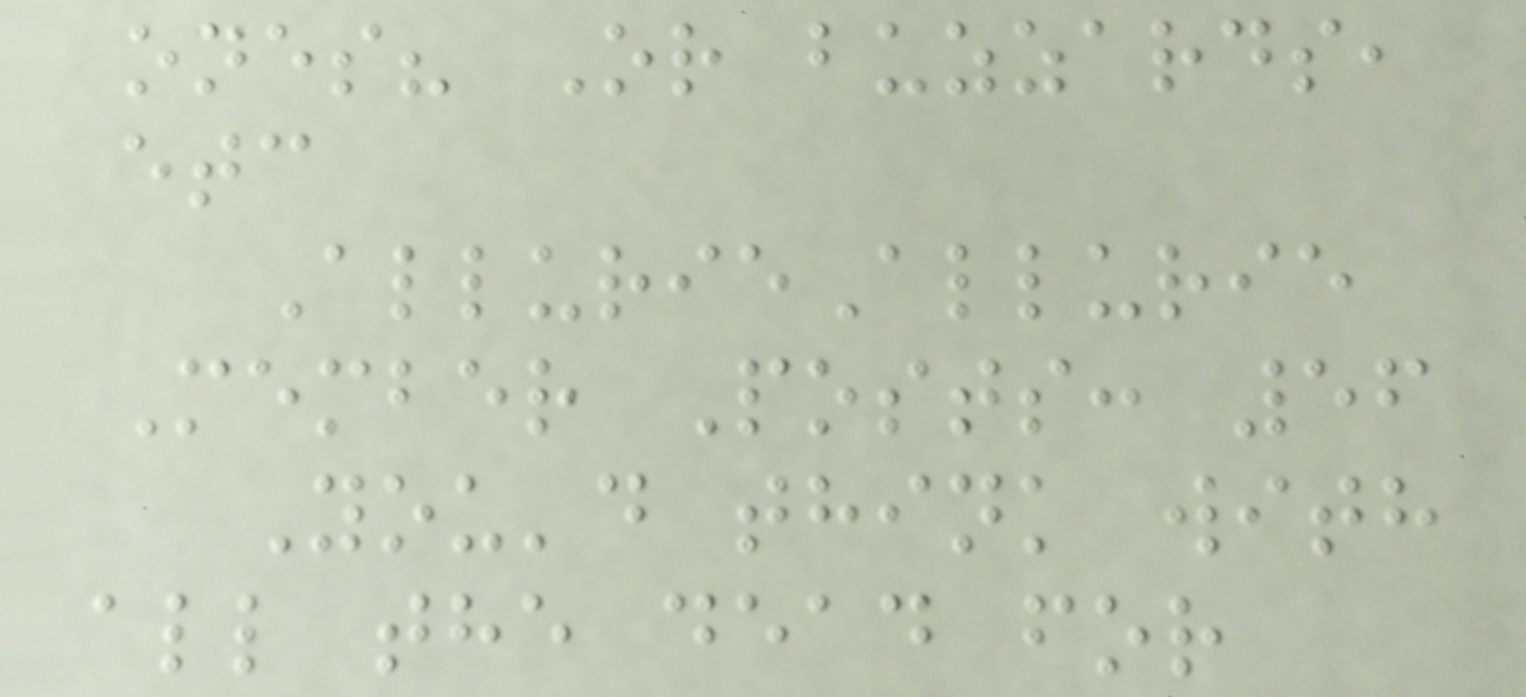ones? Or buzzards,
etc
AllurieAllurie
Member Posts: 56
You'd think with
all the dead for
